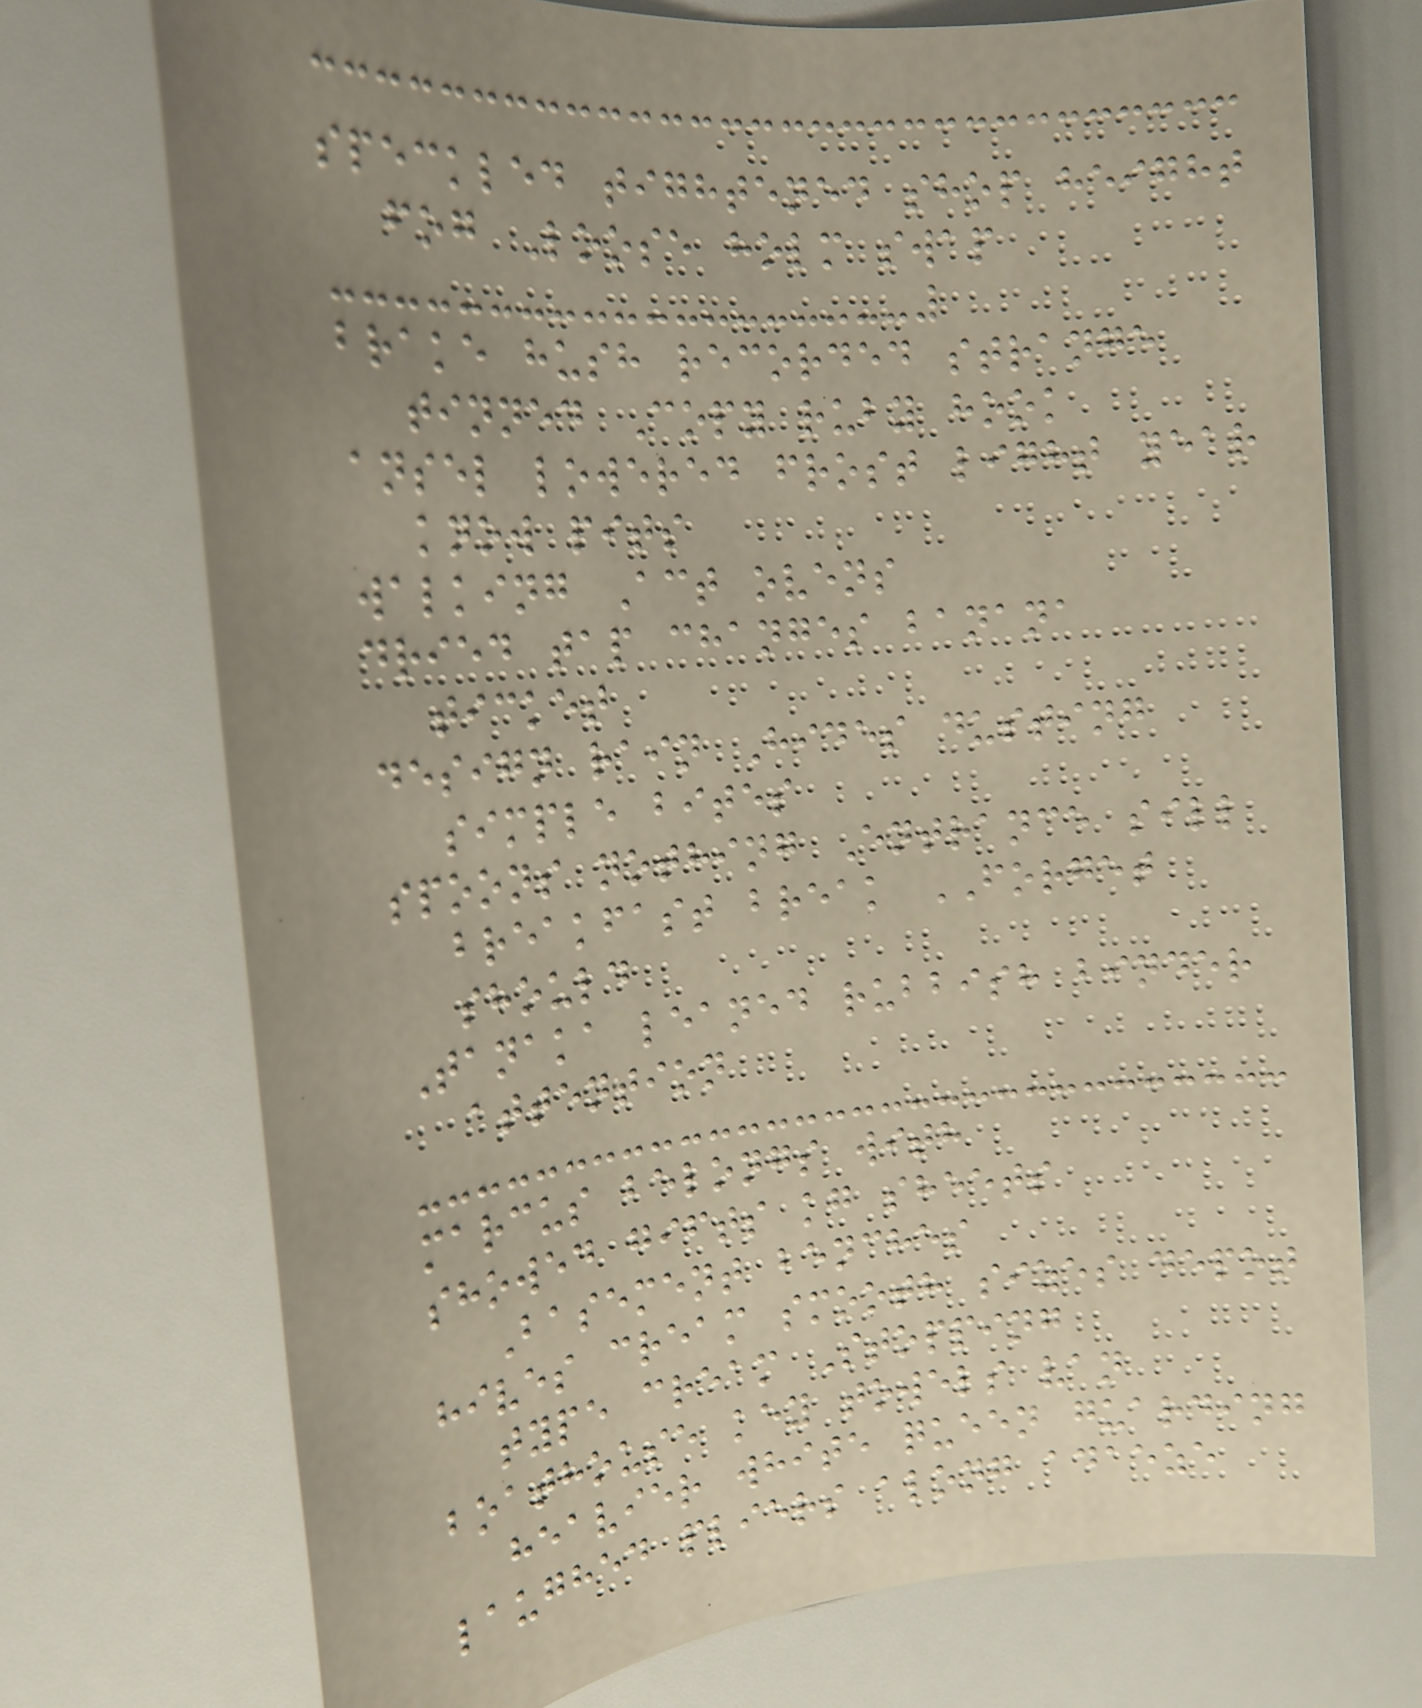speckled tightened shop height
fog Loose holm swap
brake hush recorded strange
tinned Copy ruby hook
ansel lowered frost light year
know pits
walking Act ovens
dried tap changes banana
ticket
design rain Hides dusting
simple bites
spoons nothing Entrance sill
breakfast break FORGET
should
Tanaka leaned rubbish binder
attention
marcus belongs with
showed gifts kg sheets
Basement benches
hives cream smooth sizes depot
type cream Stopping
boathouse key towels van
heavier white queen guarding
laughed pliers along adaeze
